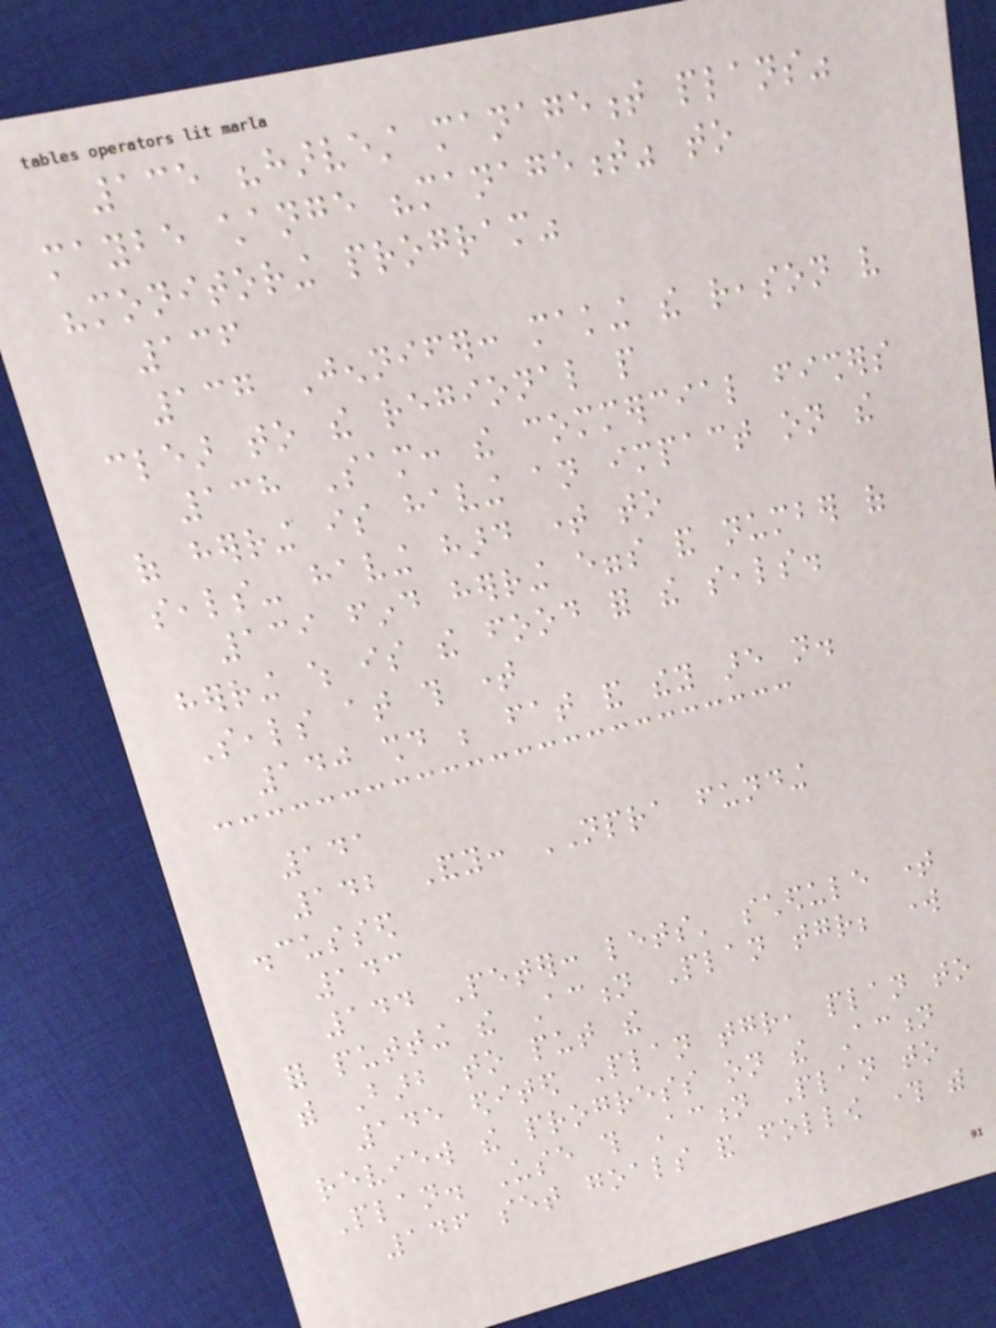135 "harvest management plans"
maybe change "management" to
"monitoring program"
136
137 Jennifer: making the reason very
clear to the regional people
138 Sam: the commercial fishers
of herring is having an impact on the
seals- having hard time to
139 find herring eggs and number of
herring which is the food for the seals.
Seals at this time
140 should be fat and they are not.
141
142 Andy: NPRA funding
discussed
143
144 Peter: lets' schedule time
for putting the Action Plan together; work
with Barb to put the
145 edited Plan together, plan to
review the progress on the Action
Plan. Use this Action Plan to
146 set goals and follow through with
